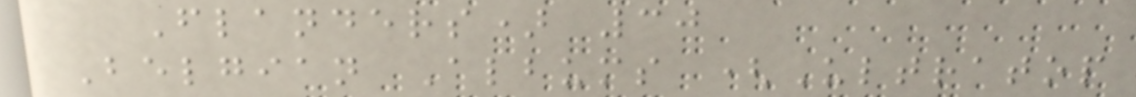Flanders) 30
Belgian Albums (Ultratop
